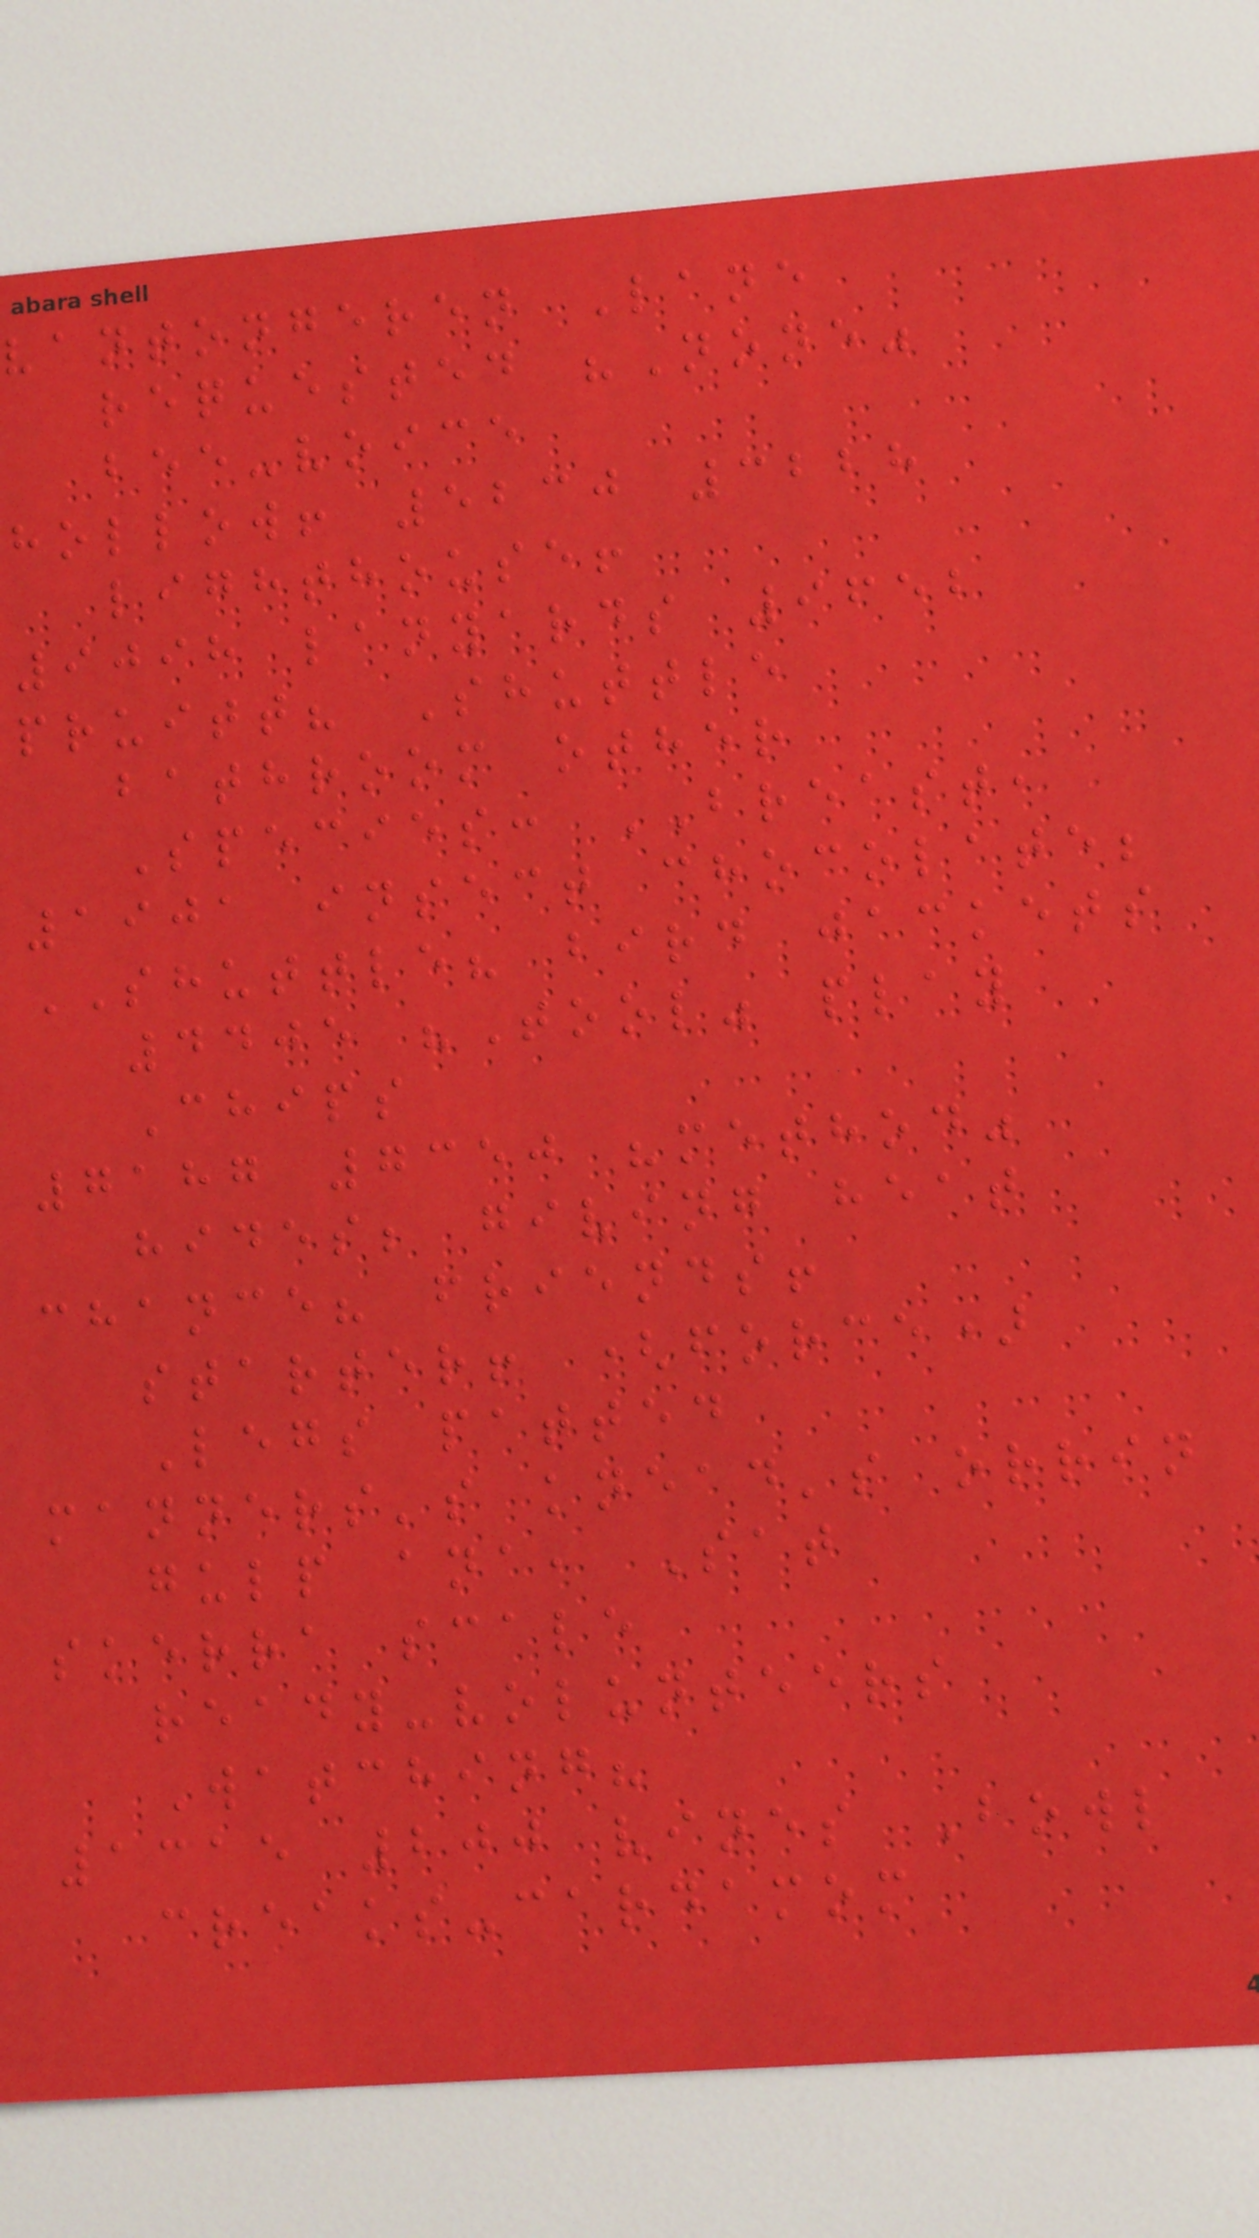vantongeren Lane
requested "None"
bee-voice
hollow! 5230 3228
lighthouse!
9098 lanyards 9652
pruitt? Shuttle
bathroom other
Species: BREAST,
1901 insect chocolate;
SHUTTLE? bird jackets
4405 "Tool" play
Chips
7187 7350 "method"
hides; giving heat
chance? friends!
starter! (force)
Legs patted
manners's knead's orrin
gulp ana, Sat
skerra scale
ready-volunteers
Watching?
1315 200 vines Bowl
creaks-cardamom
